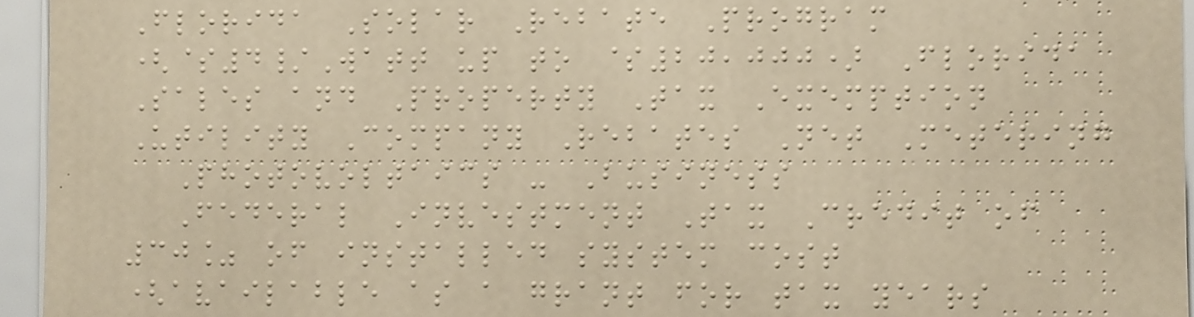Florida Solar Rebate Program
($4/Watt up to $20,000) Florida
Sales and Property Tax Exemption
Utility Company Rebates Net Metering
Photovoltaics - Business
Federal Investment Tax Credit of
30% of installed system cost
(available as a grant for tax years
